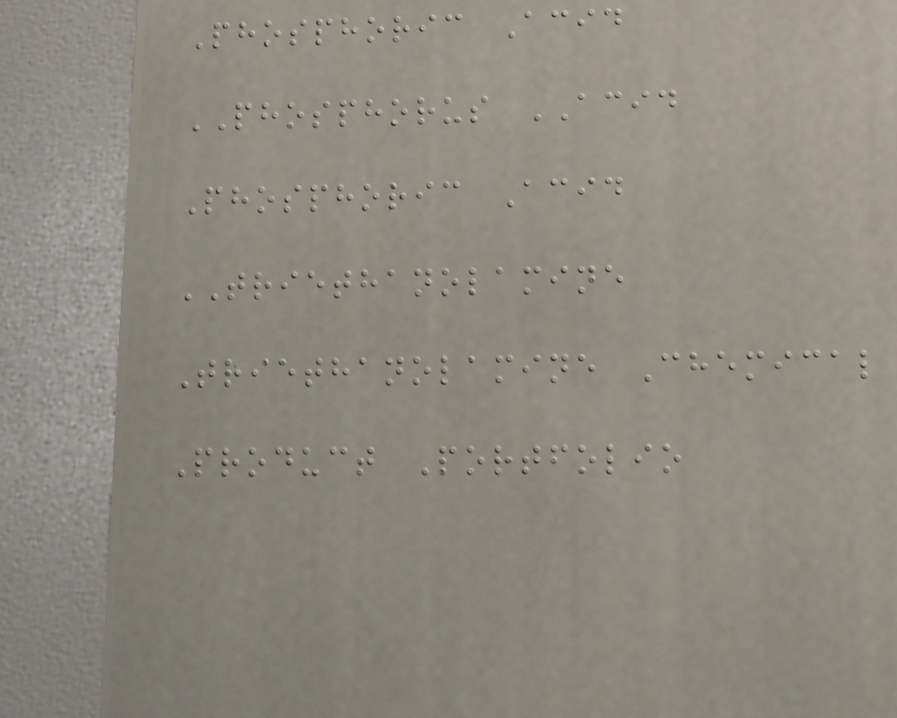Phosphoric Acid
PHOSPHORUS ACID
Phosphoric Acid
TRIETHANOLAMINE
Triethanolamine Chemical
Product Portfolio
